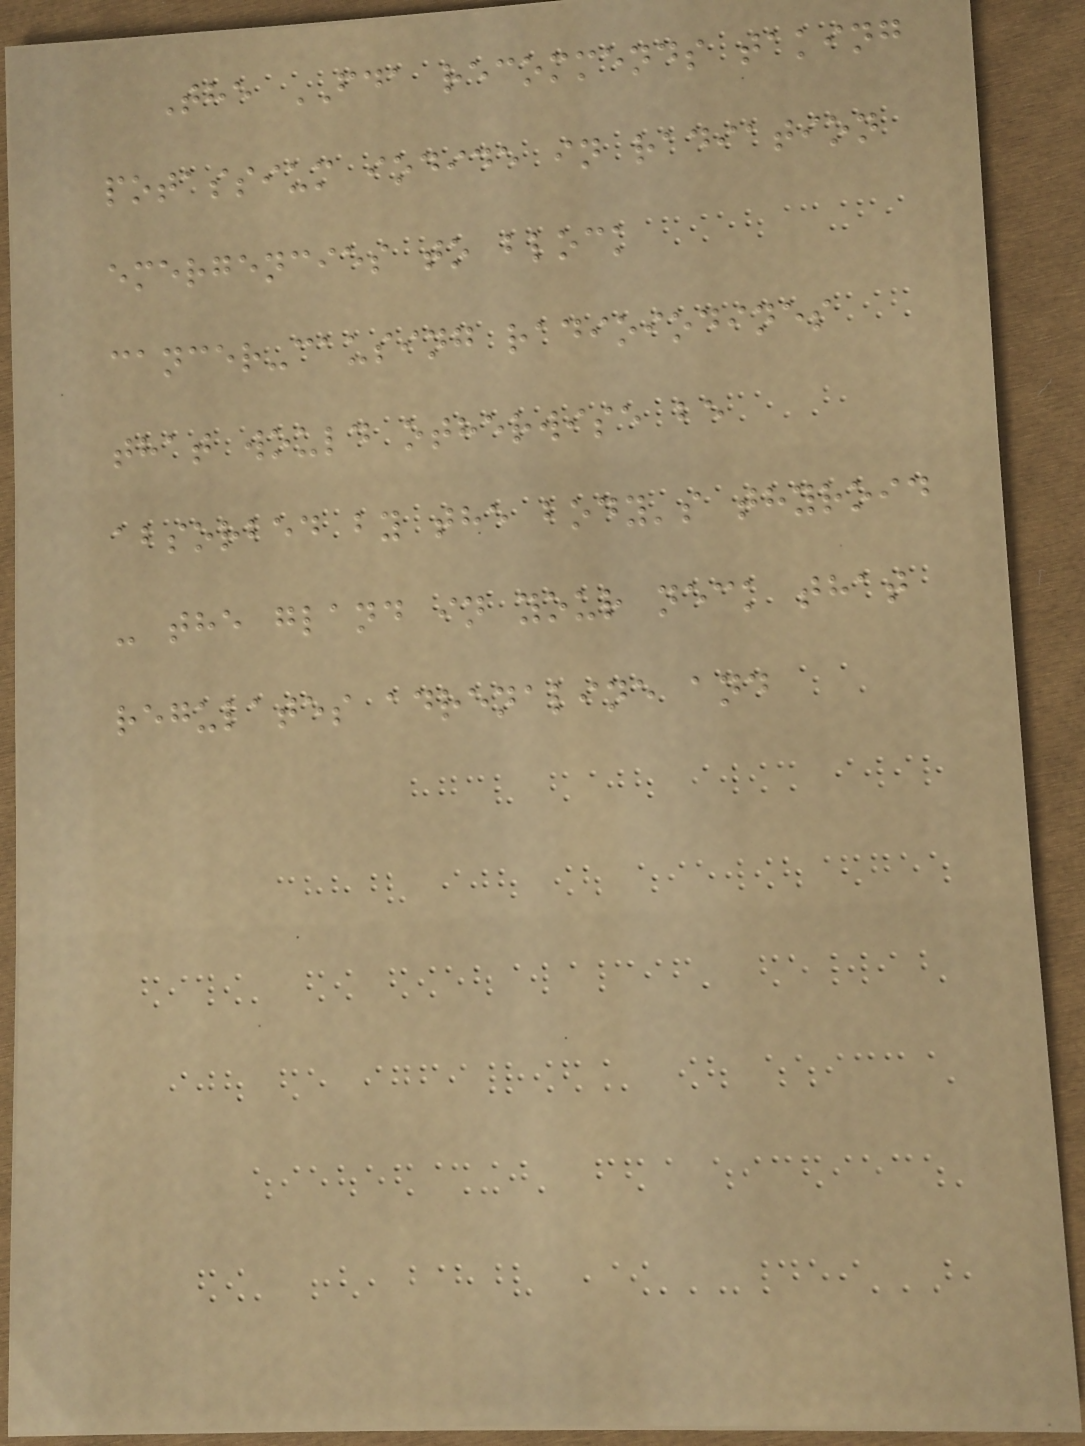The FDA recommends taking
potassium iodide in radiation
emergencies to block
cancer-causing radioiodines
that would otherwise be
absorbed by the body's thyroid
- the gland in your neck that
regulates adrenaline and
